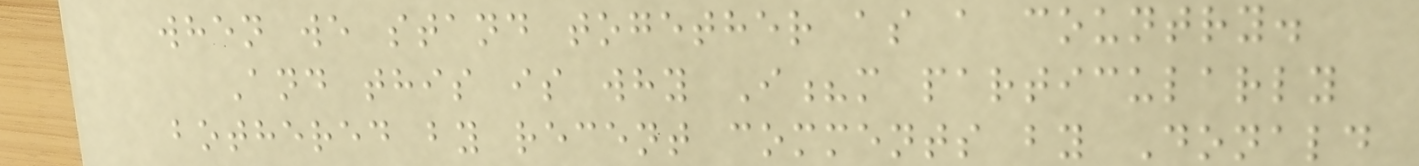when we stand together as a country.
And this is why I?m particularly
bothered by recent comments by Donald
